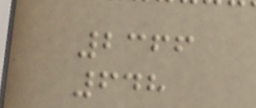2366
648
